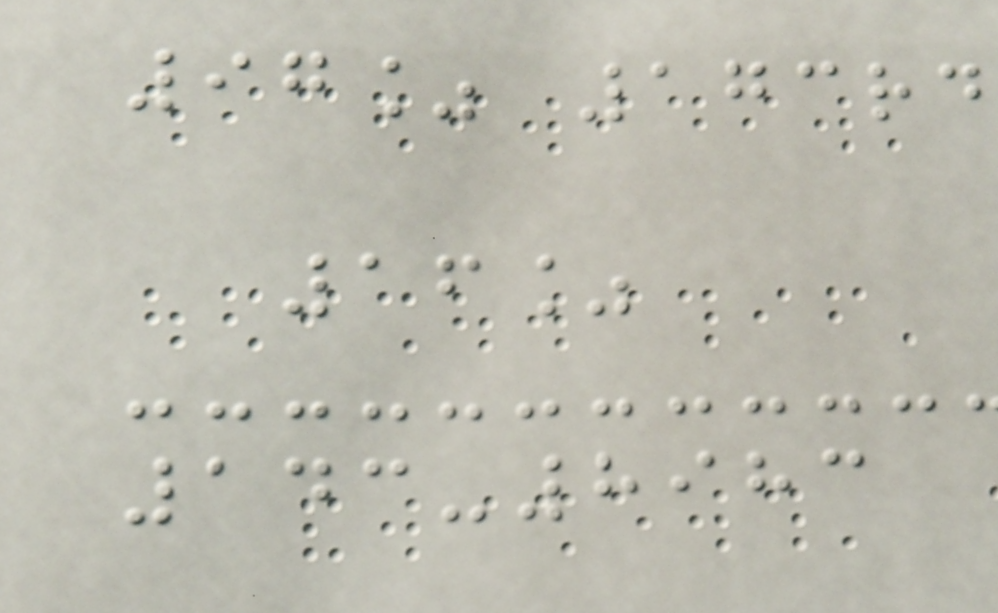97% 173rd
16%
143-8983
